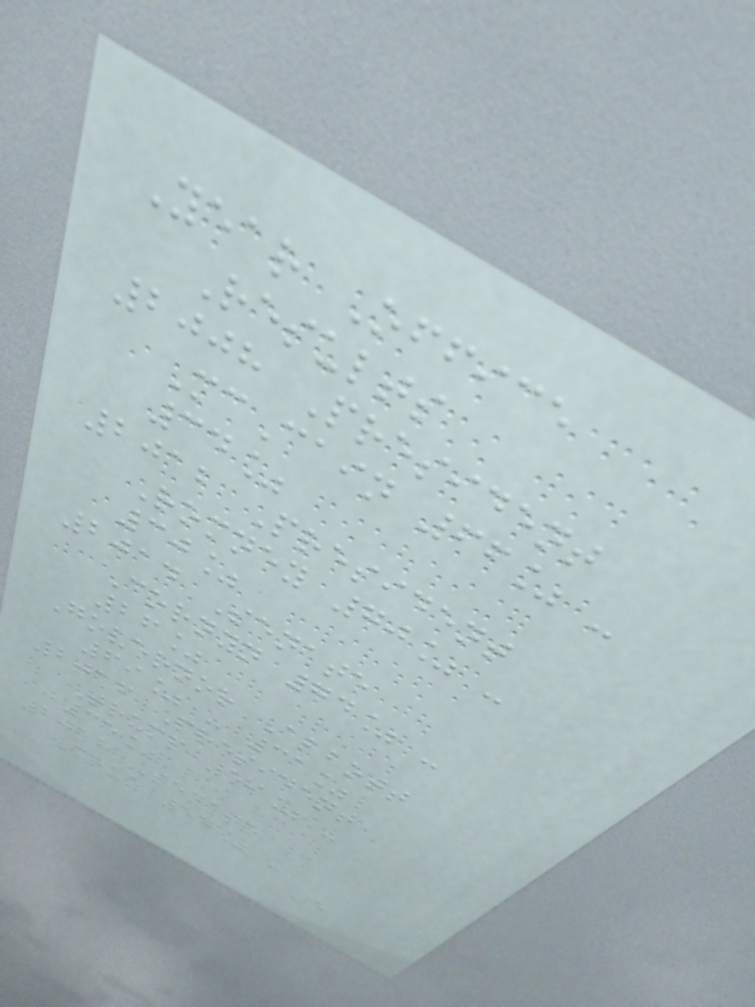Year Office
Results
2008 President
McCain 66% -
34%
2012 President
Romney 70% -
30%
2014 Senate
Cornyn 74% -
26%
Governor Abbott
69% - 31%
2016 President
Trump 59% -
35%
2018 Senate
Cruz 57% -
5
